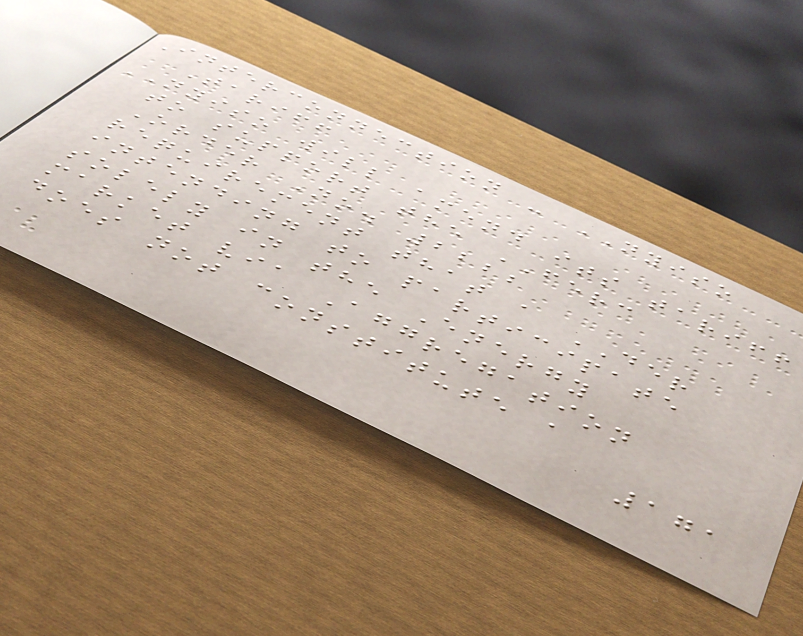Interconnection - NYISO
Tariff
NYISO will amend its tariff
to support the FERC
Order No. 2222
requirement that a DER
intending to participate
solely in the Energy
market via Aggregation
does not constitute a
171
